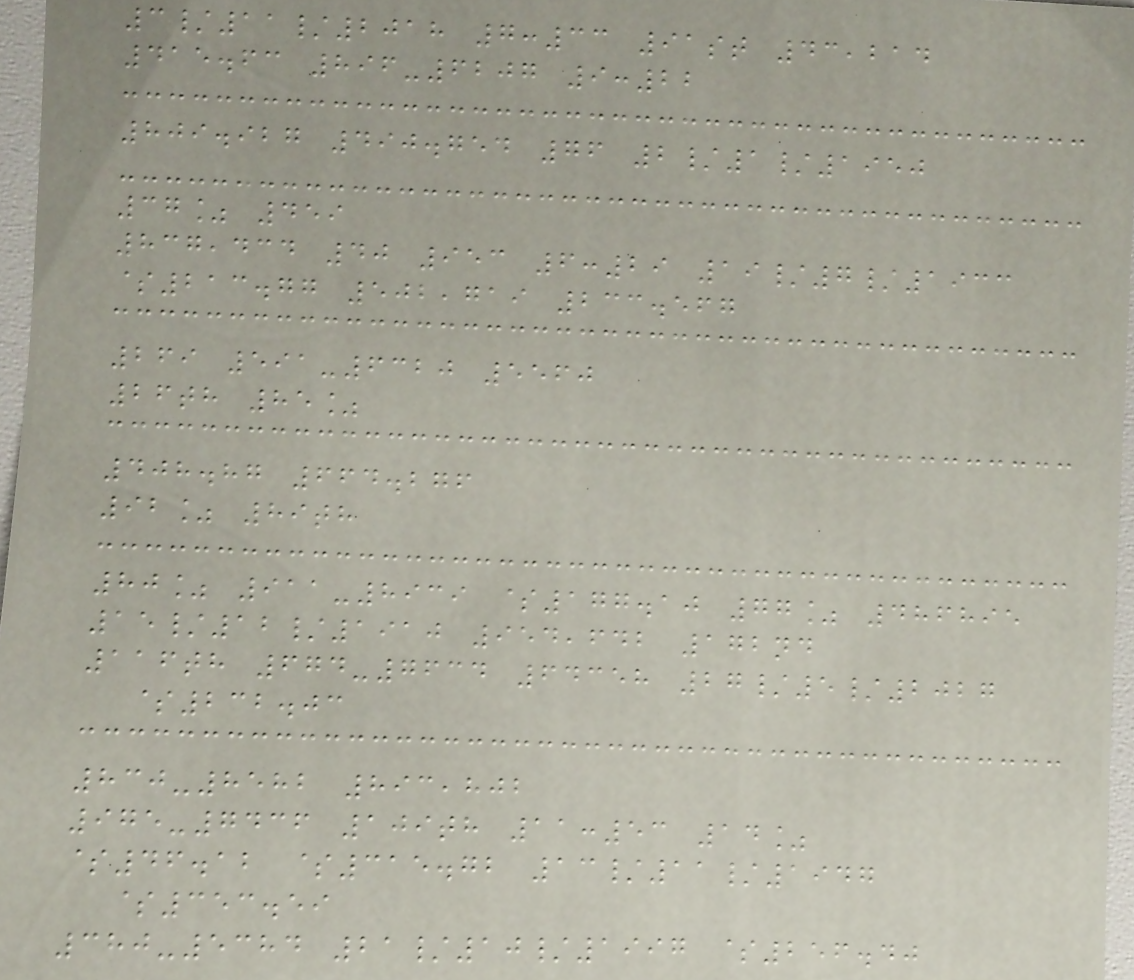3/11/2018 7:33 91st 43,214
415.63 896-6207 9:22
809.927 490.754 76 2/1/1950
37% 459
837,434 40 953 6:29 19/7/1933
$213.77 502,719 233.567
269 591-6320 5560
26th 85%
408.87 664.276
92% 89th
80% 911-8939 $177.10 77% 486895
15/12/1910 954,642 172nd
116th 674-7634 64358 27/5/2027
$232.03
830-8582 893,802
975-7436 109th 11:53 14%
$46.12 $315.72 13/11/1947
$353.59
380-5384 21/10/1997 $256.40
